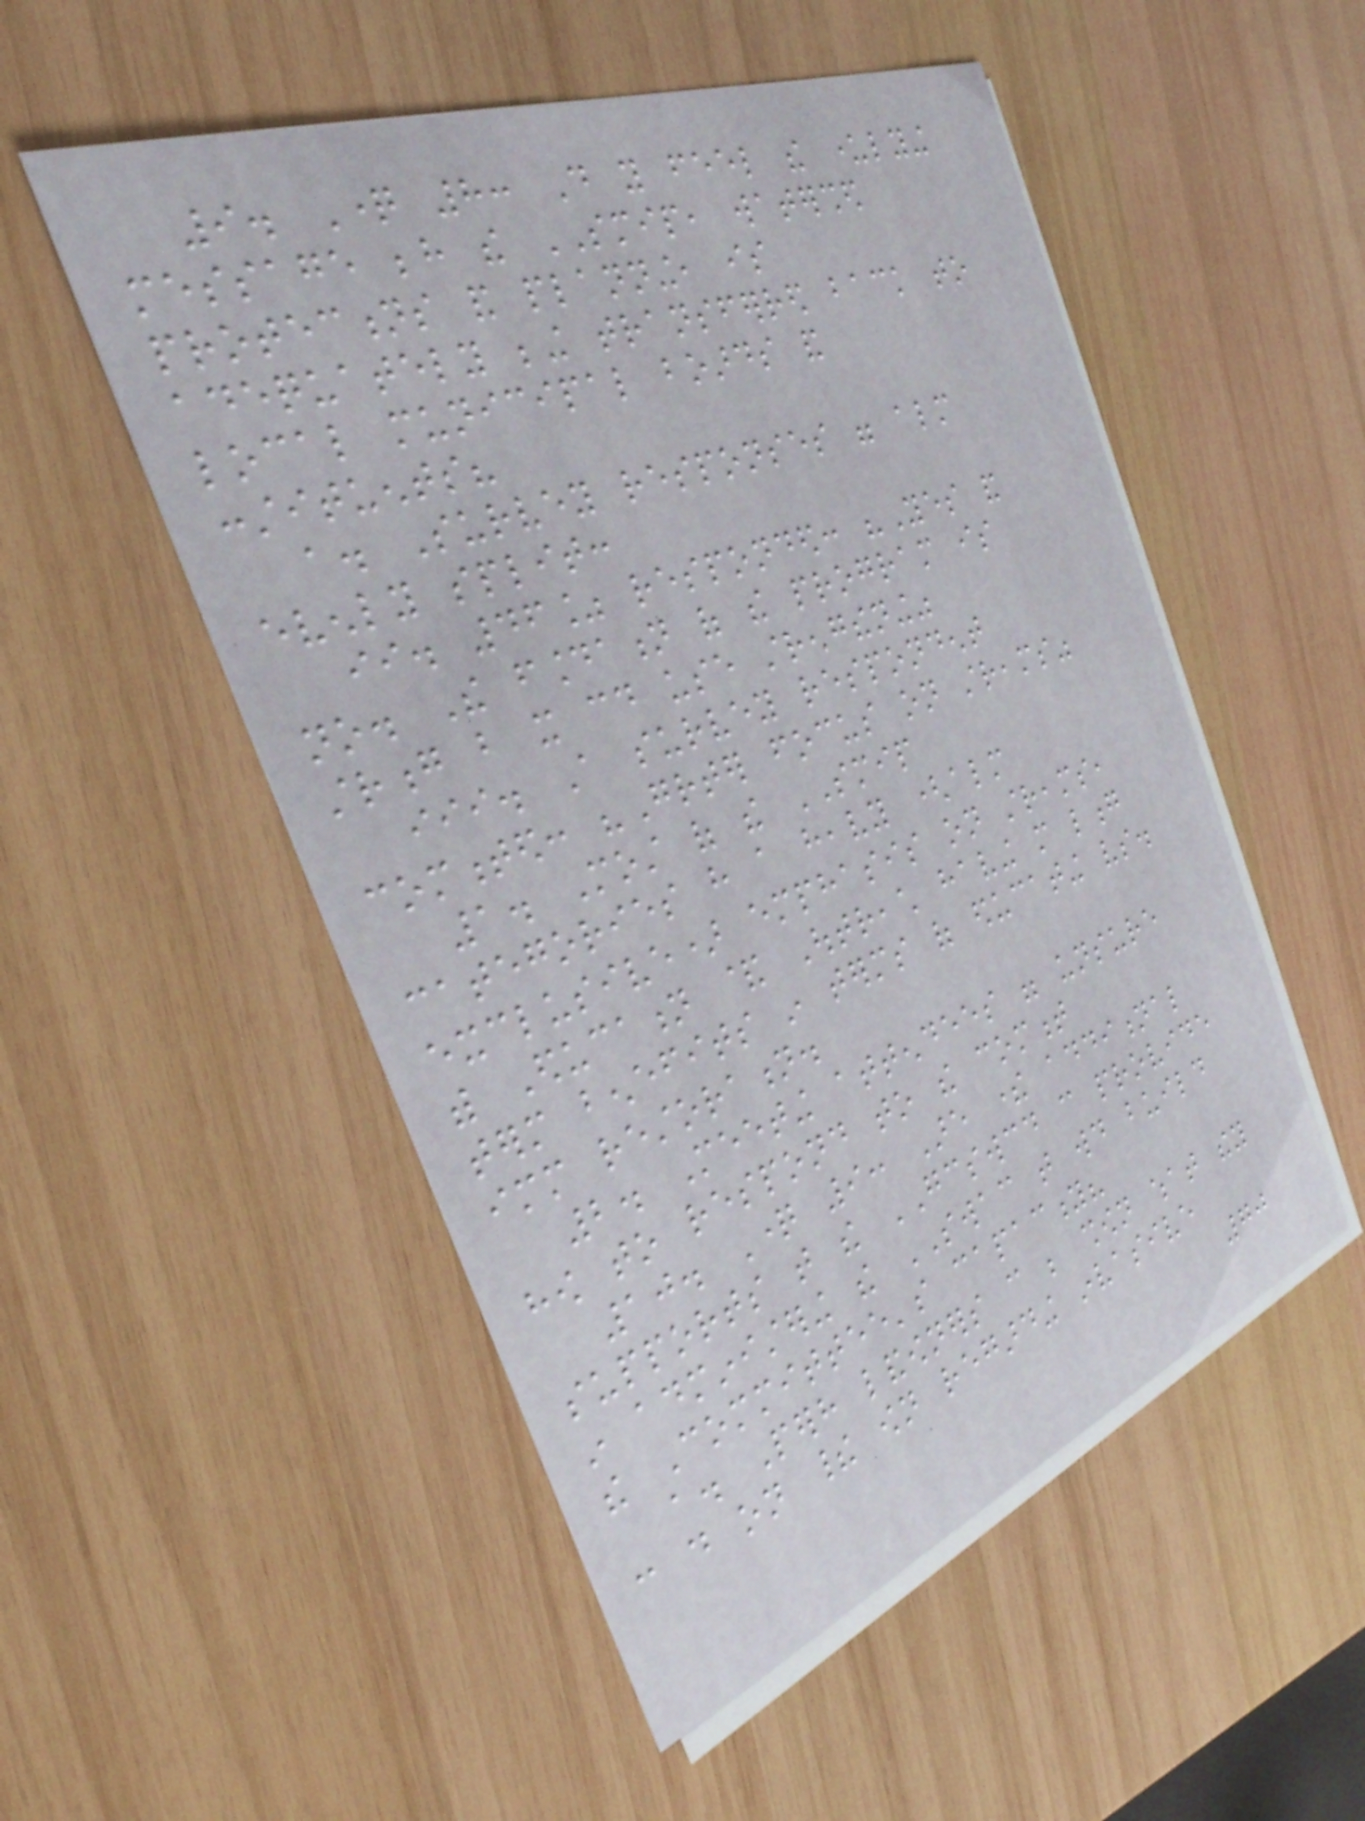9. Question 8: Do you feel the underlying
message behind the SMIP, watershed
protections and planning, is
adequately being transferred back to
local municipal boards and
constituents?
a. Survey responses were almost
evenly split:
ii. 46% responded: "Yes and
no. The foundation of the program is
strong but it could use strengthening"
iii. A survey respondent
commented: "Greater focus on streams"
1. Most of the SMIP
categories have a heavy (almost
exclusive) emphasis on streams,
with Education & Outreach having more long
term benefits in terms of educating vs.
immediate restoration.
2. Meeting attendees were unsure
how to respond to the comment
10. Question 9: Are there additional
supports that the GCSWCD can provide
in administering the SWAC that would build
the Committee's capacity?
a. Perhaps landowners can be shown what they
can do on their own regarding invasive
70
